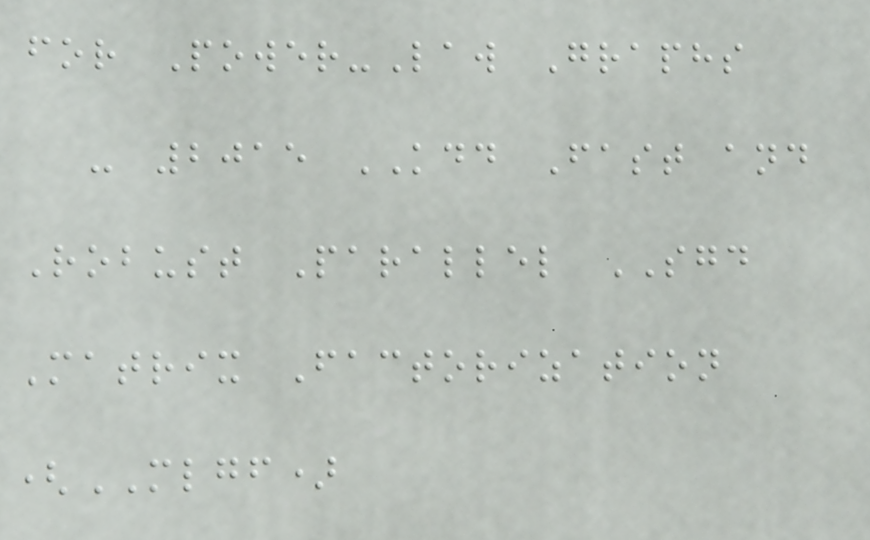for Power-Law Graphs
- 2015 KDD Fast and
Robust Parallel SGD
Matrix Factorization
(MLGF)
